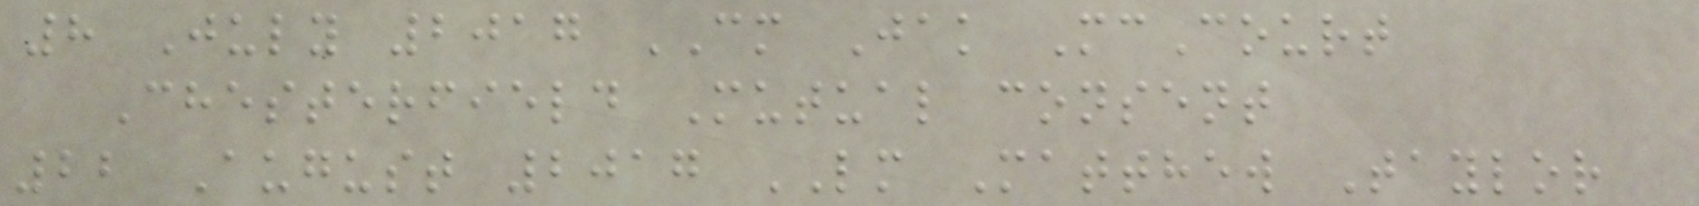8 July 2017 CM Jak McCourt
Chesterfield Mutual consent
22 August 2017 LM Matthew Taylor
